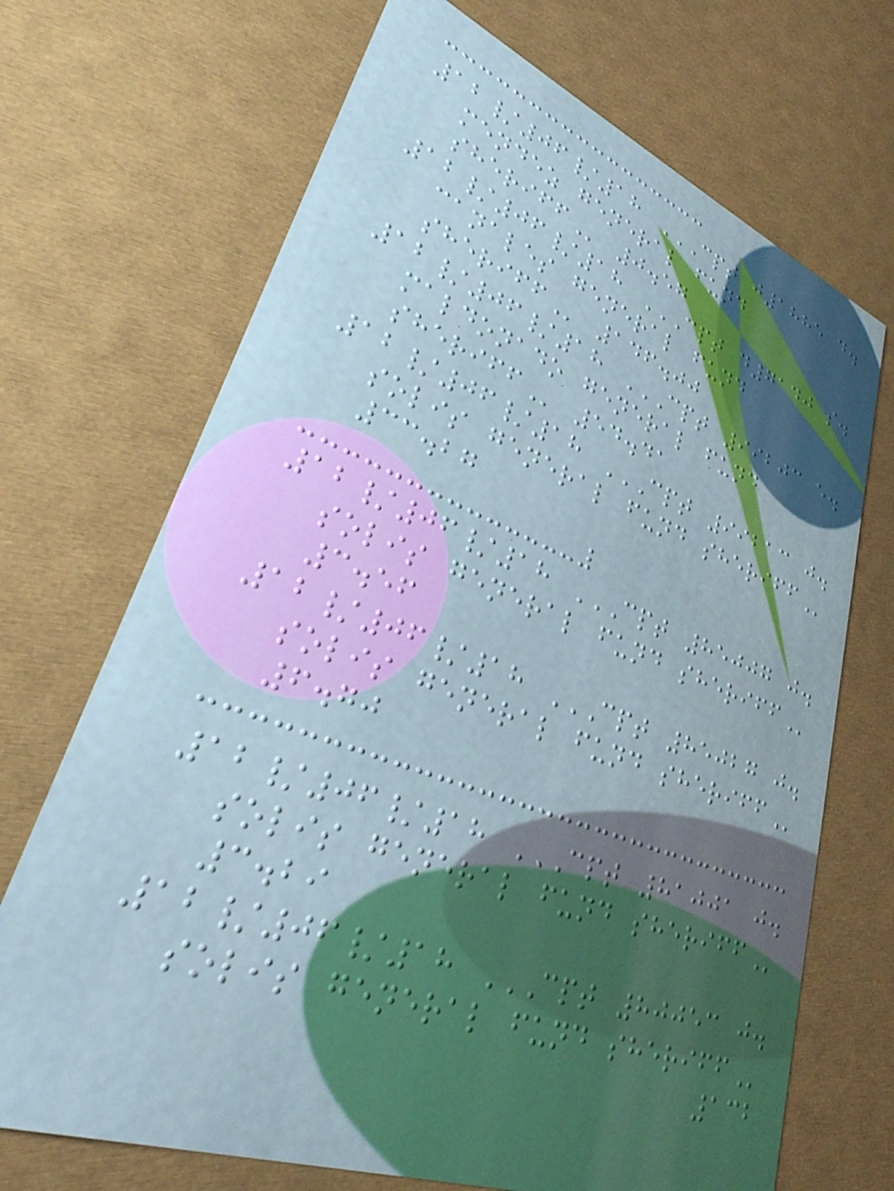12/06/18 CPT J1885 D.
MENDEZ GENERAL FUND
SHERIFF 0.57
12/06/18 CPT D7140 S.
CANALES GENERAL FUND
SHERIFF 146.00
12/06/18 CPT 99203 E.
MALDONADO GENERAL FUND
SHERIFF 54.41
12/06/18 CPT 99213 J.
SOLIS GENERAL FUND SHERIFF
33.27
12/06/18 CPT 85007 J.
SOLIS GENERAL FUND SHERIFF
3.56
12/06/18 CPT 85027 J.
SOLIS GENERAL FUND SHERIFF
6.70
12/06/18 CPT 81001 J.
SOLIS GENERAL FUND SHERIFF
3.29
12/06/18 CPT 80053 J.
SOLIS GENERAL FUND SHERIFF
132
